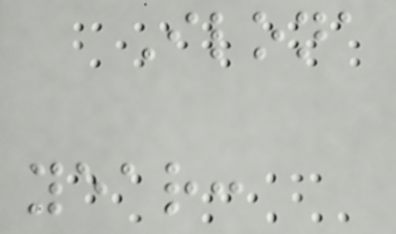Ilona
year:
